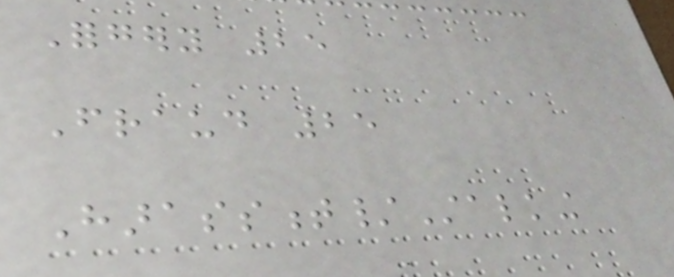Forgery 25
Fraud 25
Harassment/Stalking
